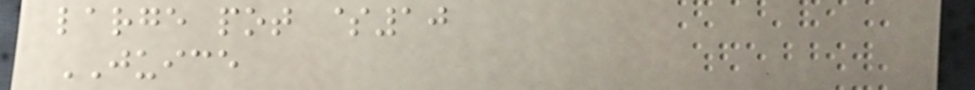large pot $10
JUICE
